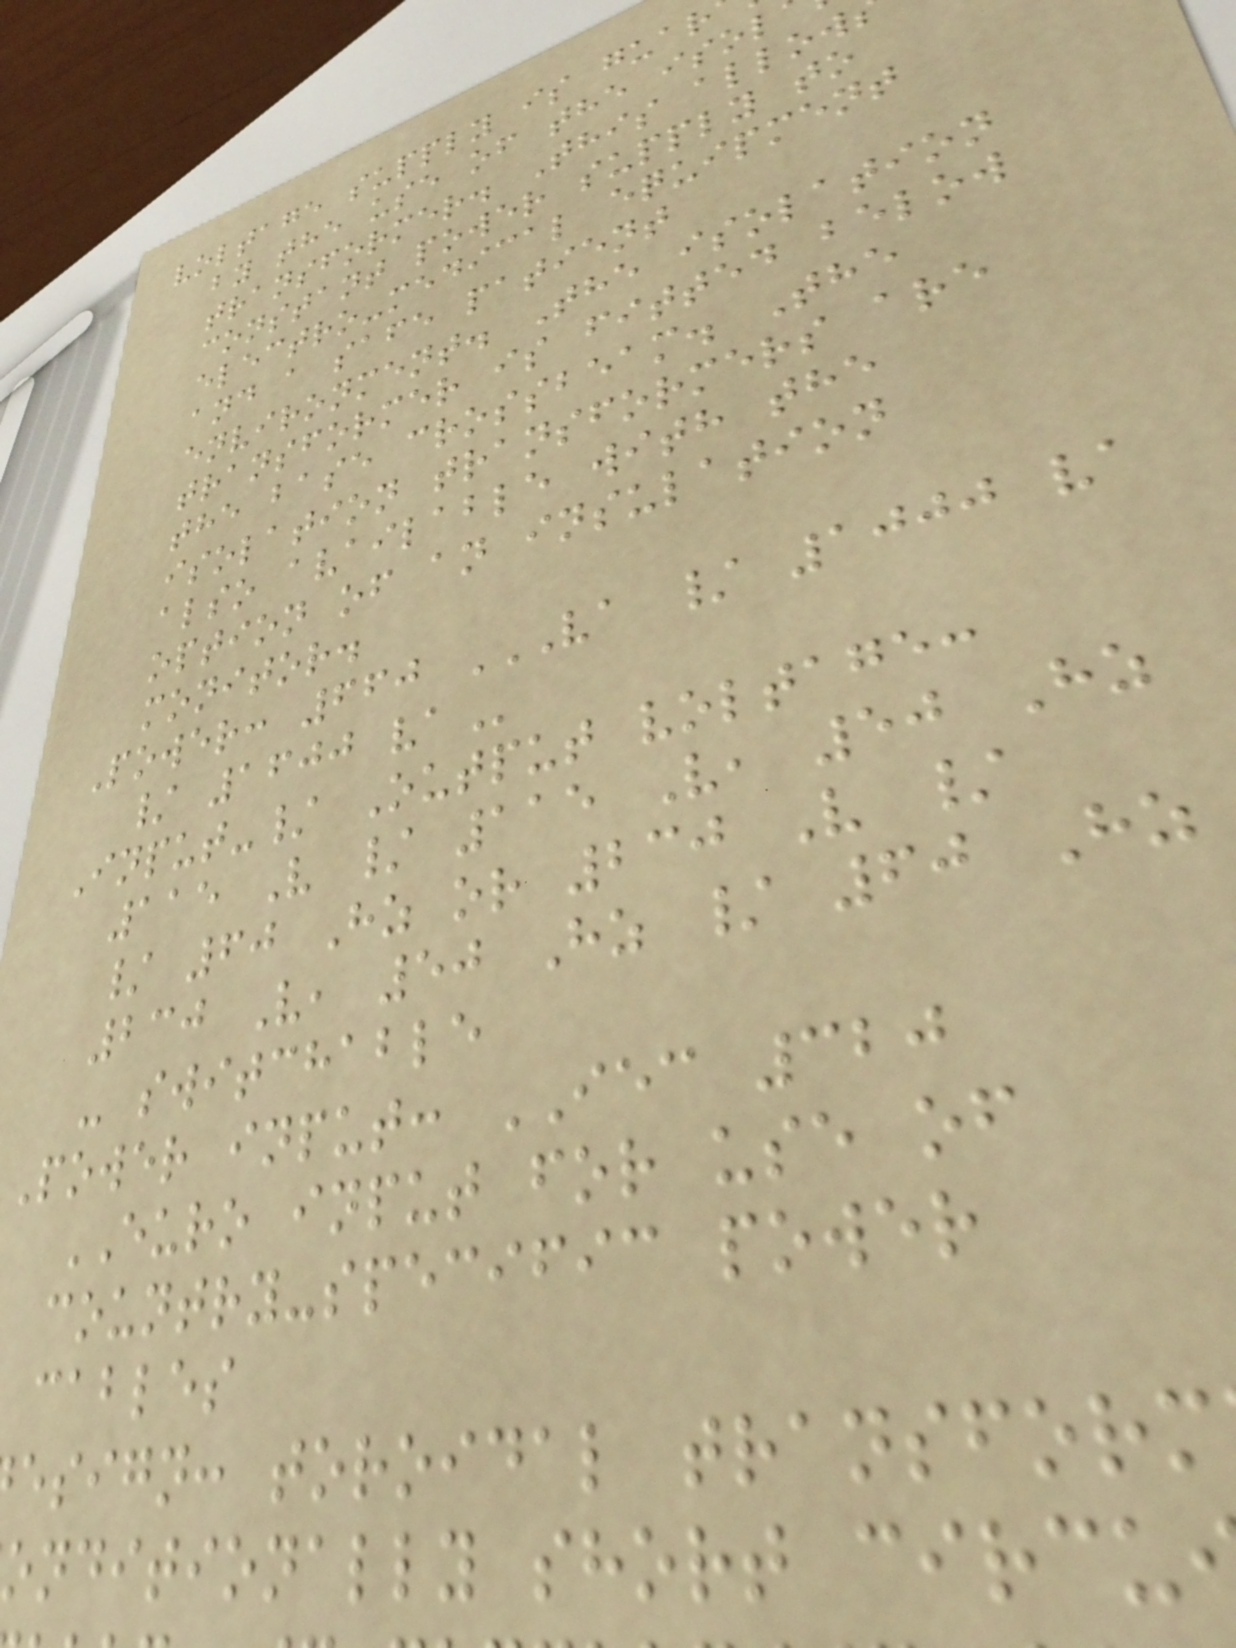voltage supply is guar
by the use of the isol
transformer. This allow
constant power supply to
electro-medical equipment
and a safe patient
environment. The isolation
transformer is fitted below
the base crossbeam. The
isolation transformers are
also available with the
option of an insulation
monitor.
Power: 660 VA / 1000 VA
/ 1600
Input-/ Output voltage:
115 V / 115 V, 50 Hz
/ 60 Hz or 230 V /
230 V, 50 Hz / 60 Hz
- switchable
Power input: IEC 320
EURO input for use of
country-specific power
cables
esign: toroidal transform
onditionally short circu
